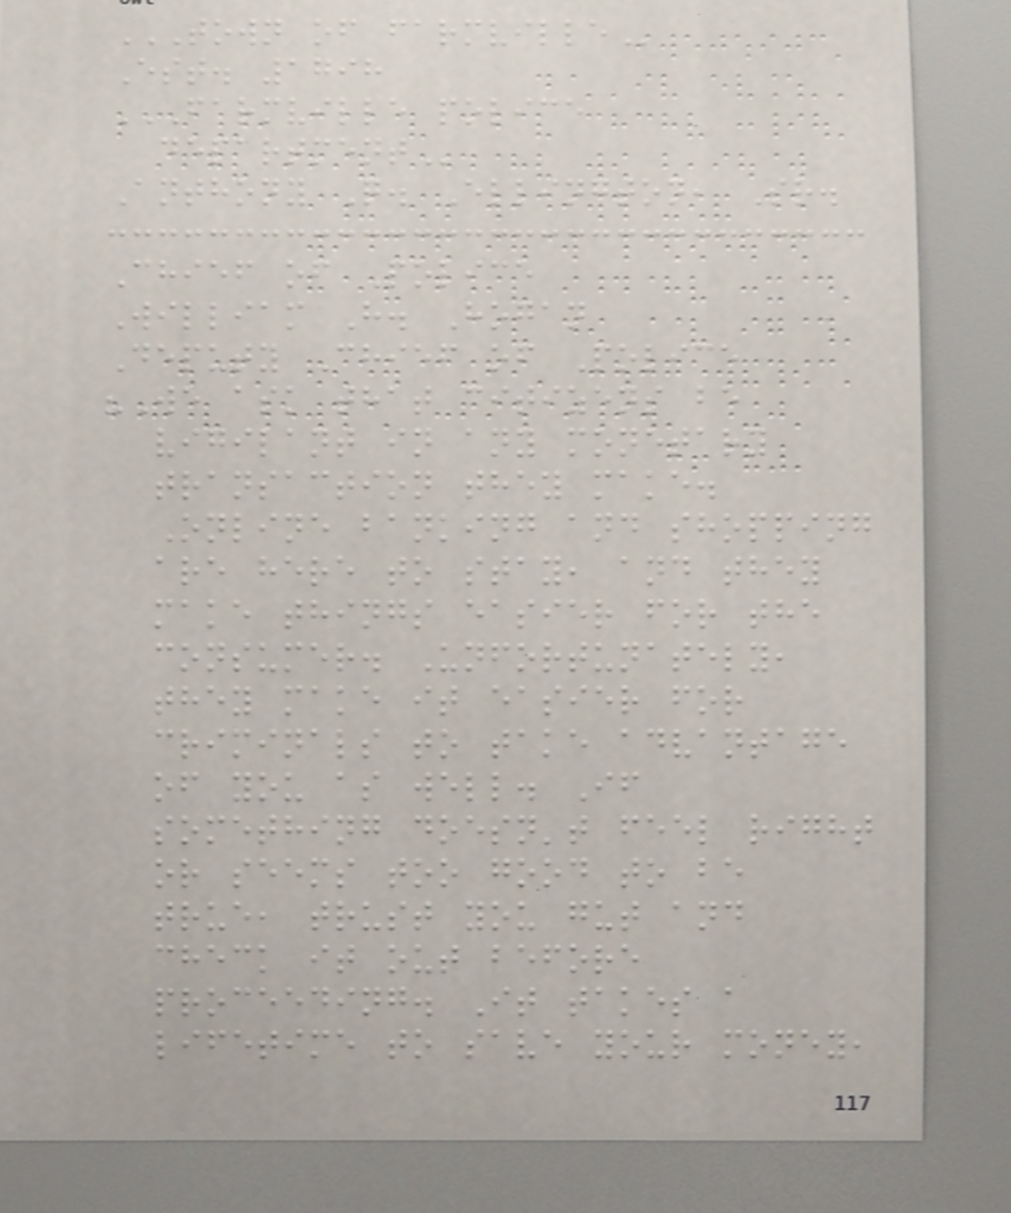TOWN OF FARMVILLE
Est. 1798
FARMVILLE POLICE
DEPARTMENT
Anthony Q. Ellington, Sr.
Chief of Police
William H. Hogan
Deputy Chief of Police
"We ask that citizens be
vigilant in any monetary
transaction they make.
Online banking and shopping
are here to stay, and they
make things easier for the
consumer. Unfortunately,
they make it easier for
criminals to take advantage
of you as well. If
something doesn't feel right
or seems too good to be
true, trust you gut and
check it out before
proceeding. It takes a
lifetime to save your money,
